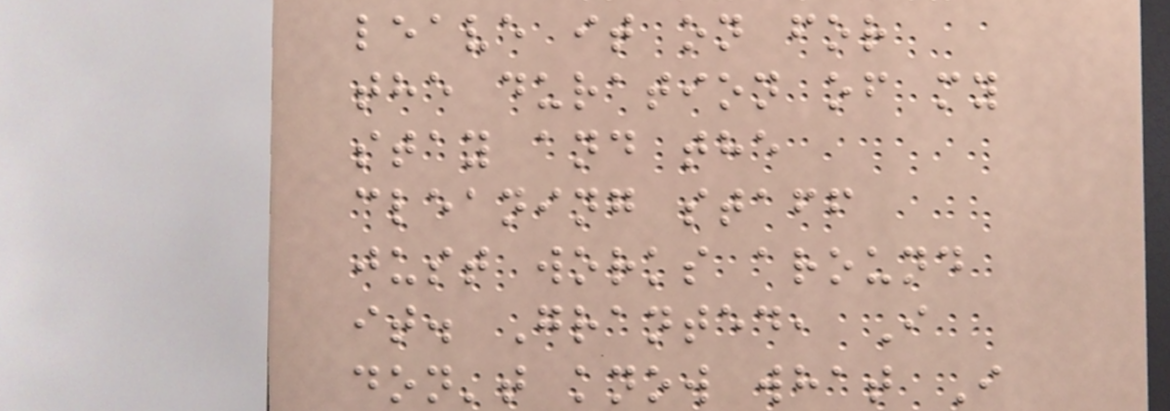leave it on for
the duration of my
stay and the
cleaning staff
just works around
it. Granted, I
don't know what I
